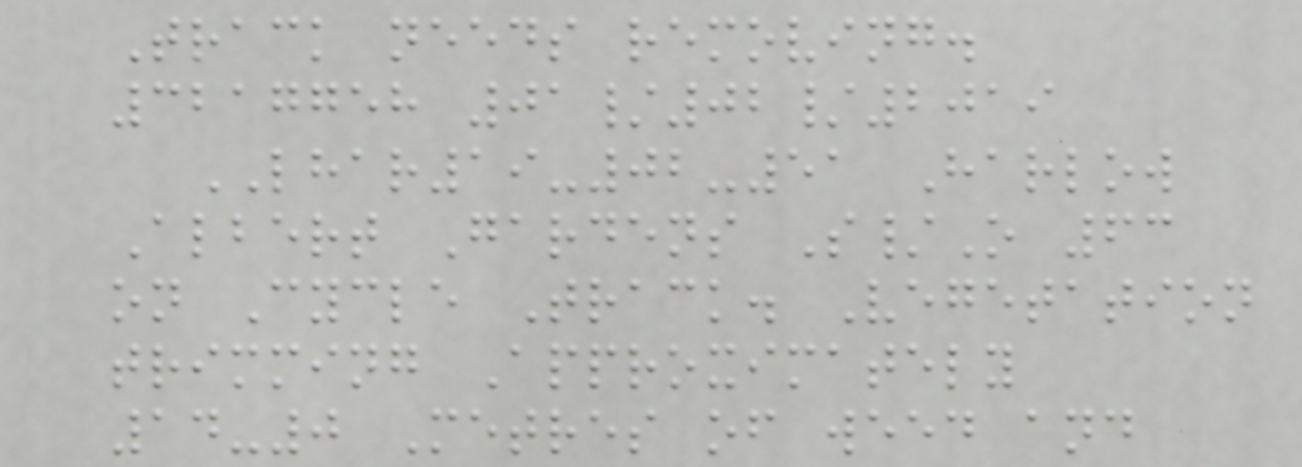Track needs removing.
3217758 01/02/2019
LHAR19-02-51 Harlow
Albert Gardens S/O 63
on Cycle Track. Vegetation
trimming Approximately
14-0 Metres of weed and
